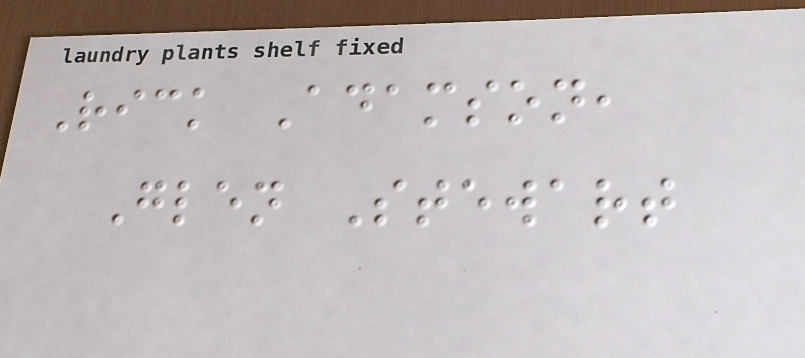Rick Adamson,
Glen Stewart
